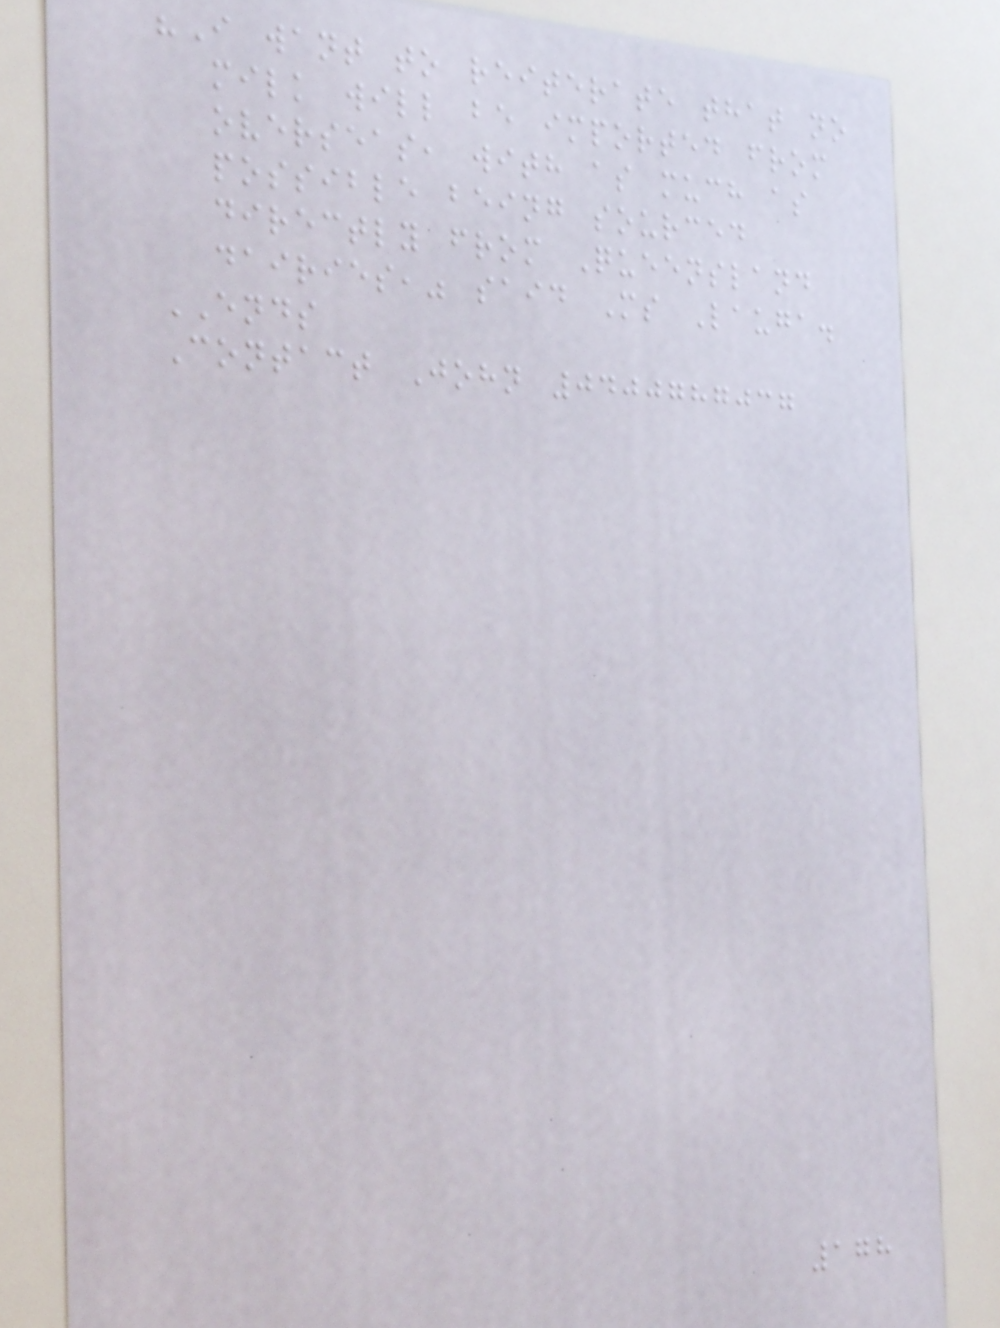"I want to reiterate that no
milk will be imported from
overseas, with as much as
possible being sourced
directly from Queensland
dairies," said Ms Lauga.
ENDS
Contact John 0400787037
178
